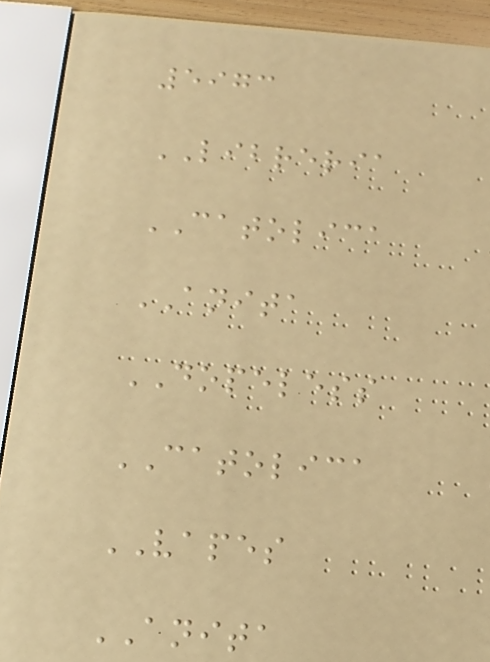5973
LIBRERIA
CATOLICA
ANITA
DOPELESS
CATOLICA
VAPES
ANITA
